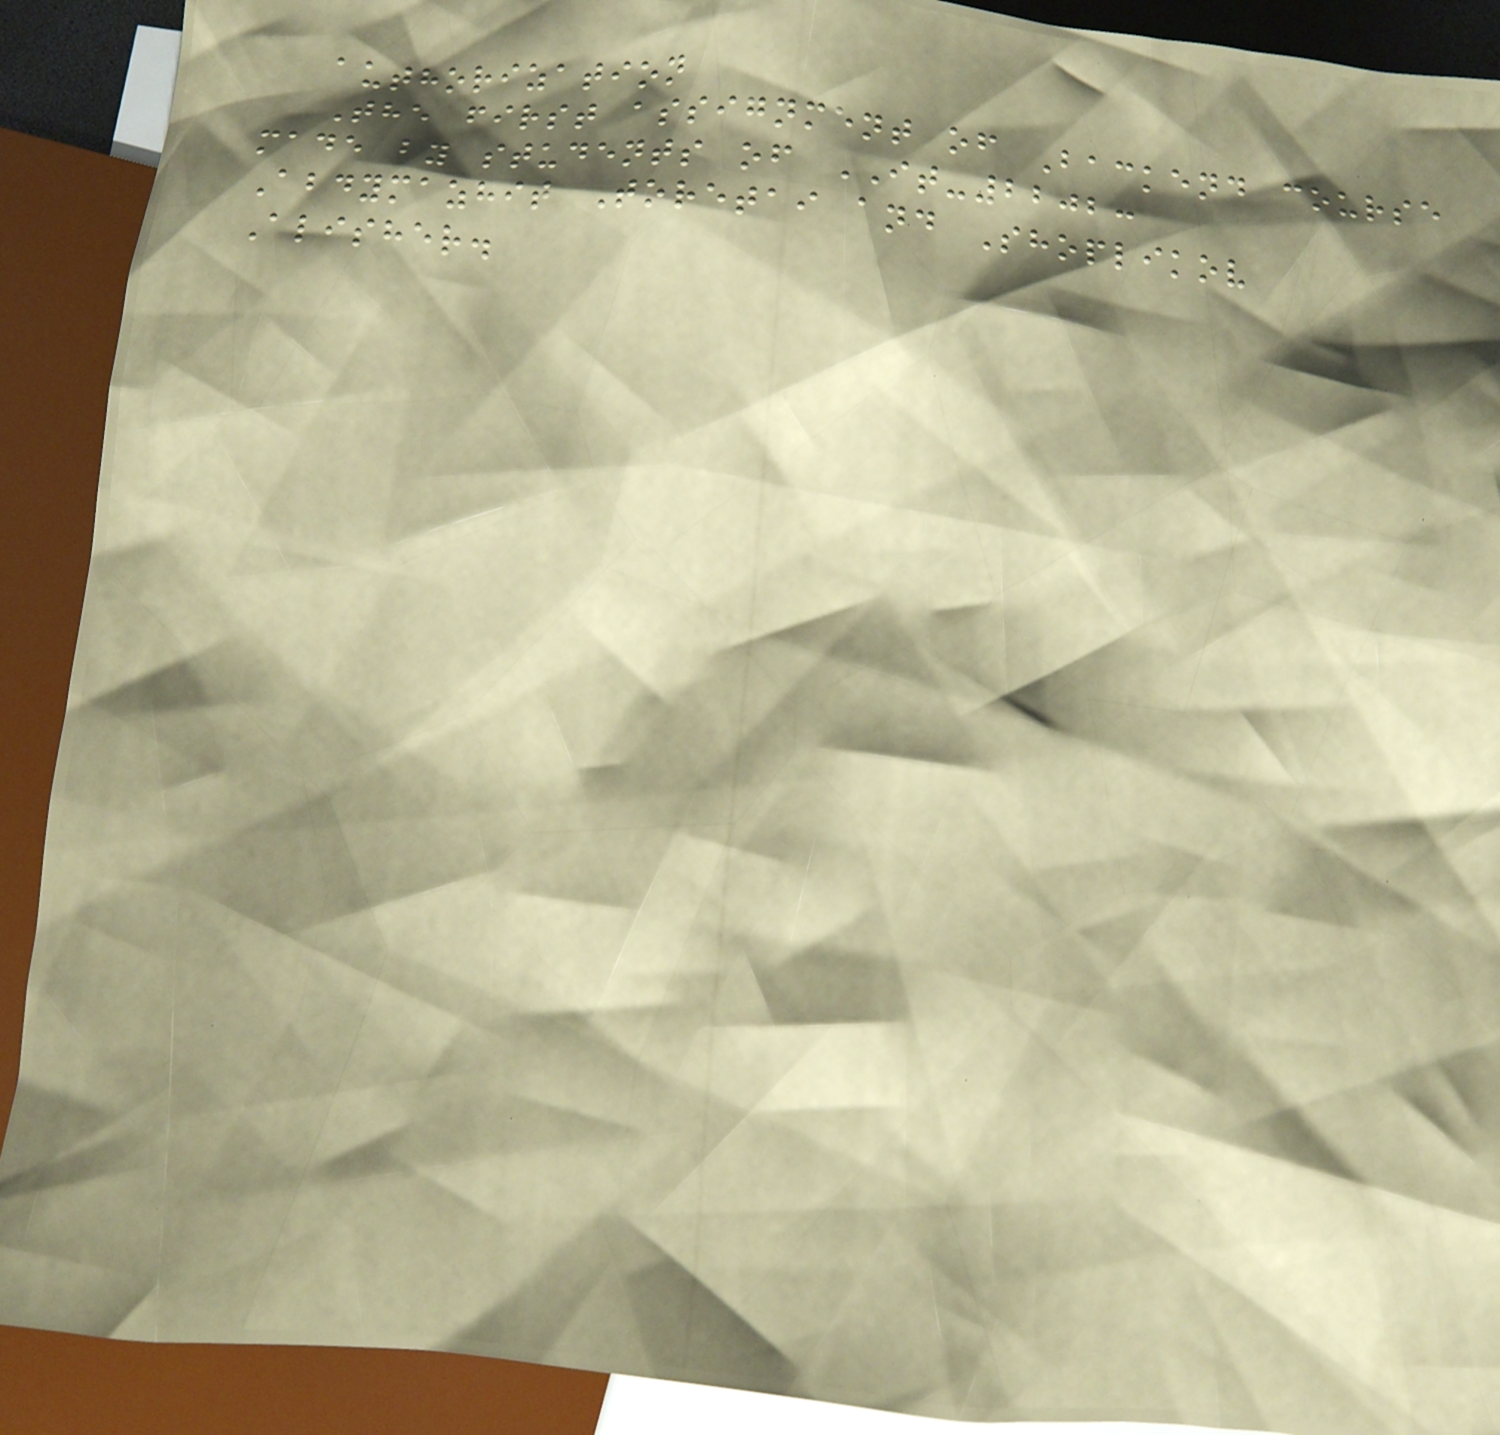authorization
The first assignment of Backend course
made by students of IT-2202:
Abdymazhit Toretai and Shoplikov
Alisher.
